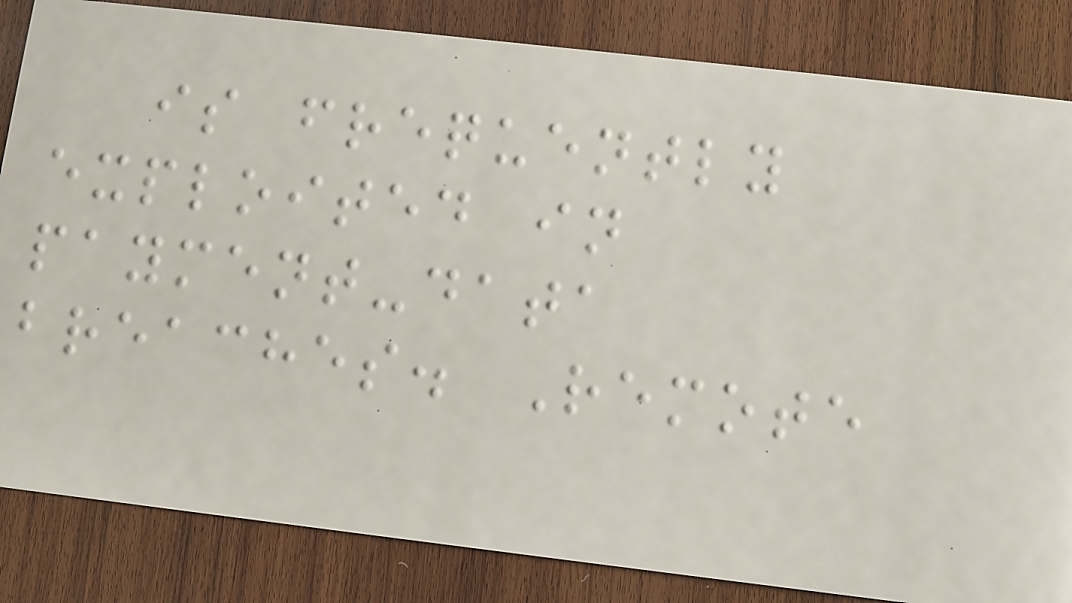is frequently
exploited in
payment-data
breaches. Remote
